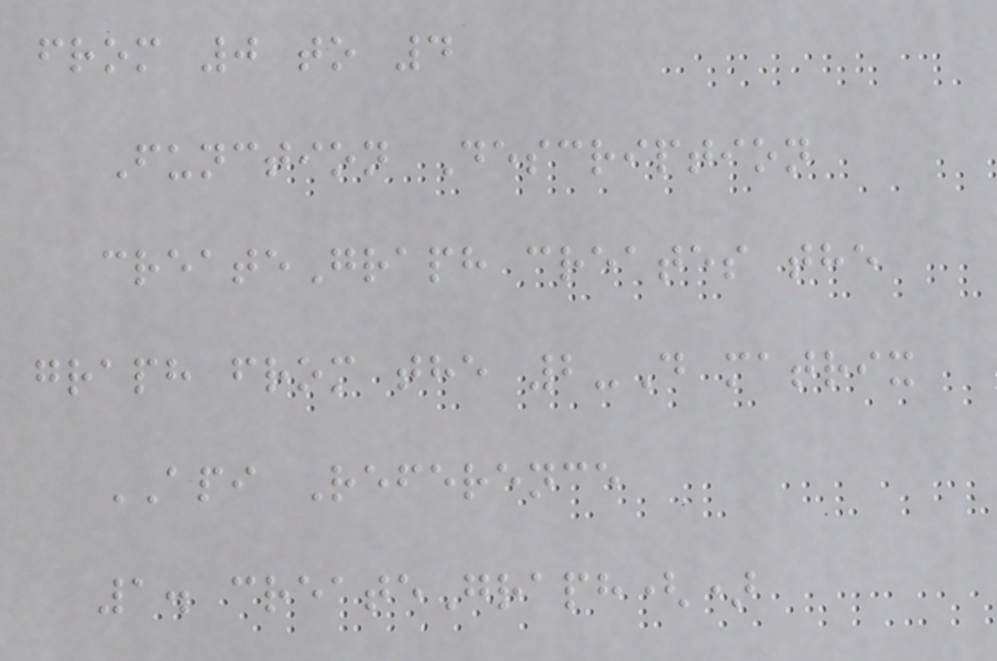from 0 to 4
Function Description
createGraph creates the
graph from the 2-D matrix
API Reference
1. createGraph()
